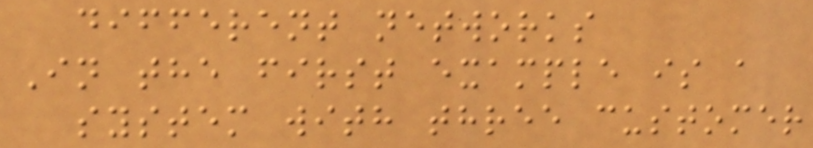different networks
In the first example is a
system with three customer
